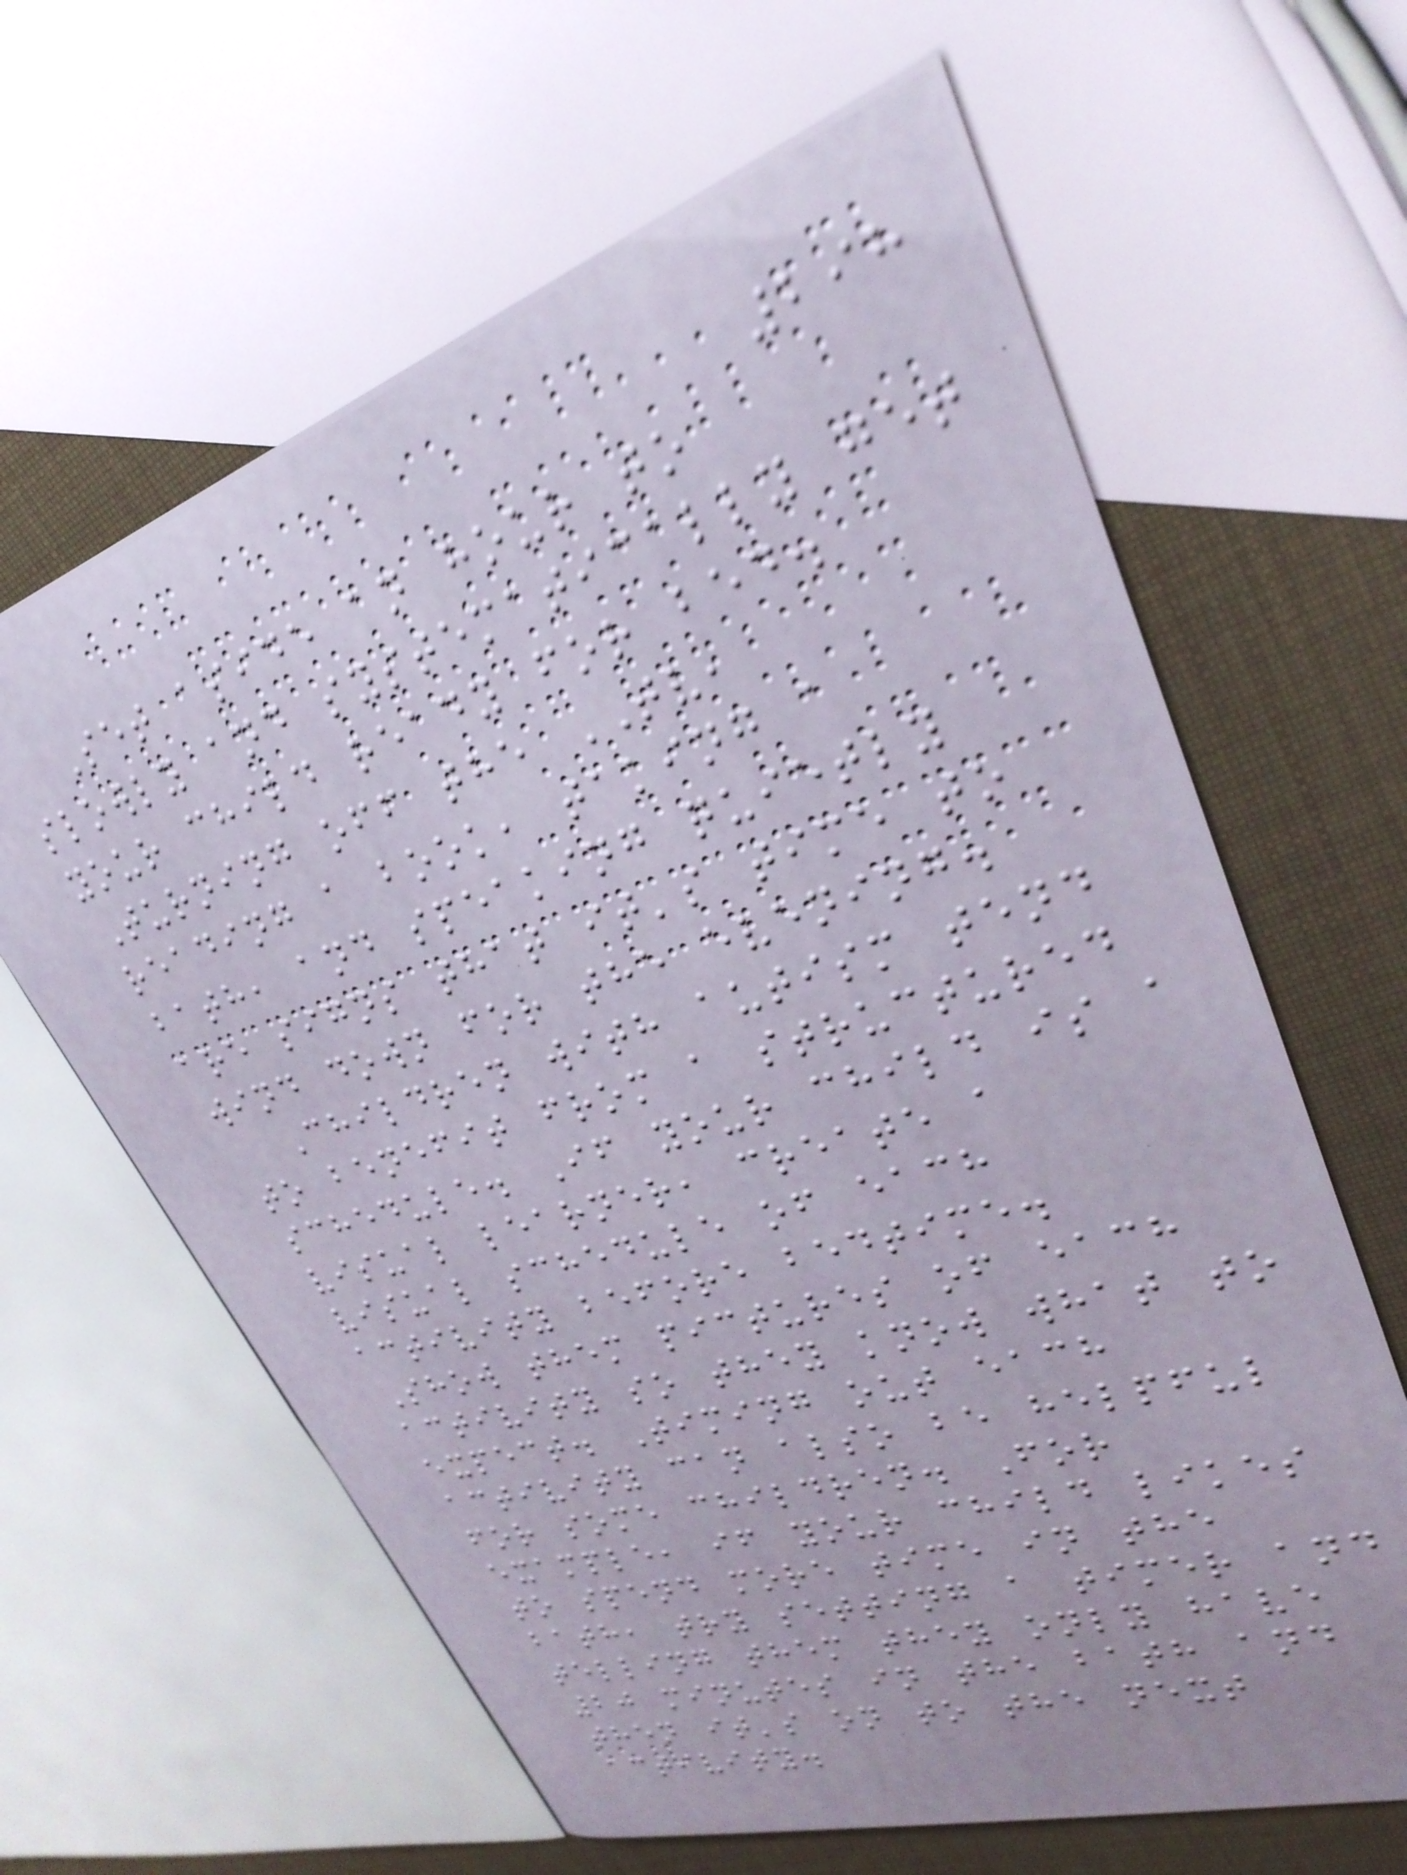298
Set aside an hour to
slowly and systematically get
your child ready for bed.
Turning off the TV,
reading a book, taking a
bath, and speaking quietly
are signs that it's time to
wind down for the evening.
Children with autism tend
to benefit from a structured
schedule. If your child is a
visual learner, create a
visual schedule of each
activity before bedtime.
Show them pictures of each
activity so they know what to
expect. Timing out each
activity can also be helpful
for some children. For
example, if your child likes
to spend more time in the
bath, try setting a timer and
telling them they only have
20 minutes in the bath and
then it's on to the next
activity.
